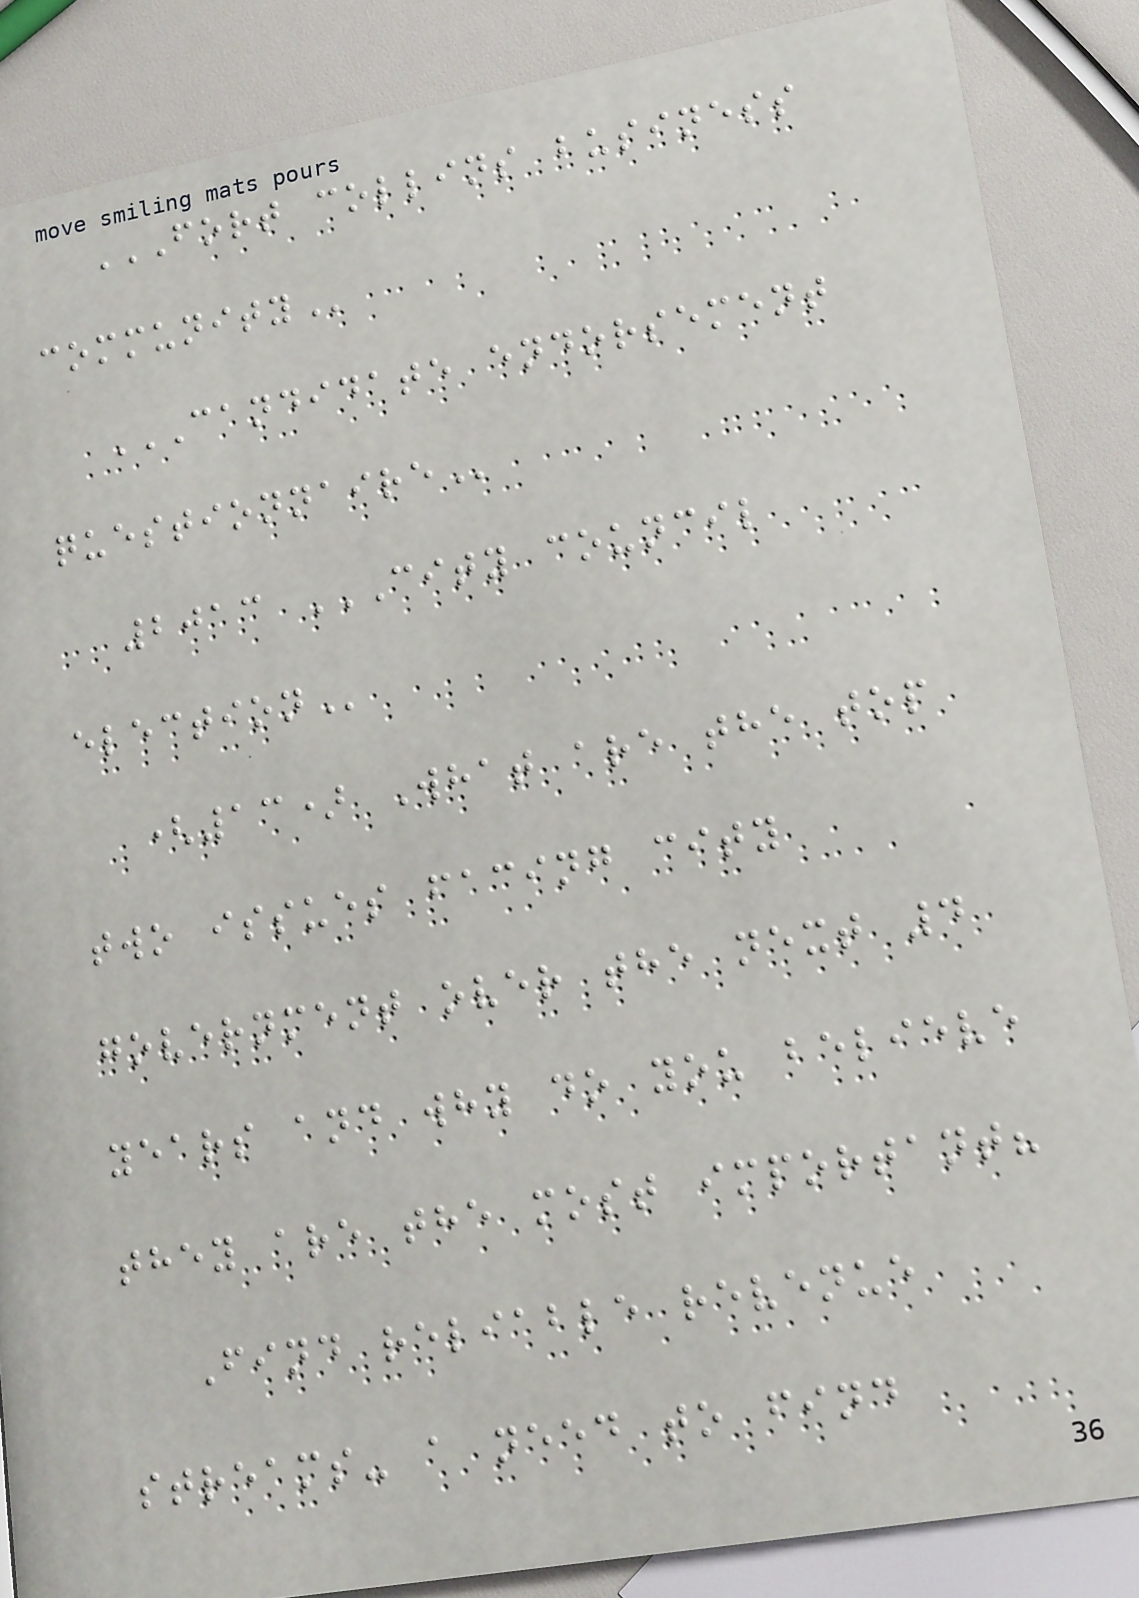FORT COLLINS BUSINESS
COMMUNITY
CANDIDATE ENDORSEMENT
QUESTIONNAIRE
2013 CITY COUNCIL
ELECTION
(13) What are the top
two issues facing city
government over the next 4
years and why do you believe
they are the most important?
Find reliable revenue
streams- a need to find
